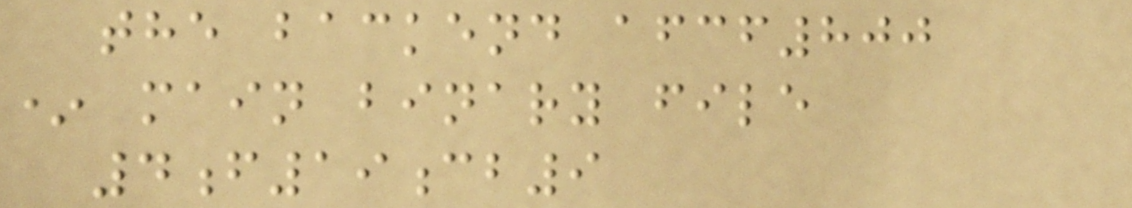the backend afcf800
* main binary file
4f19cb9
